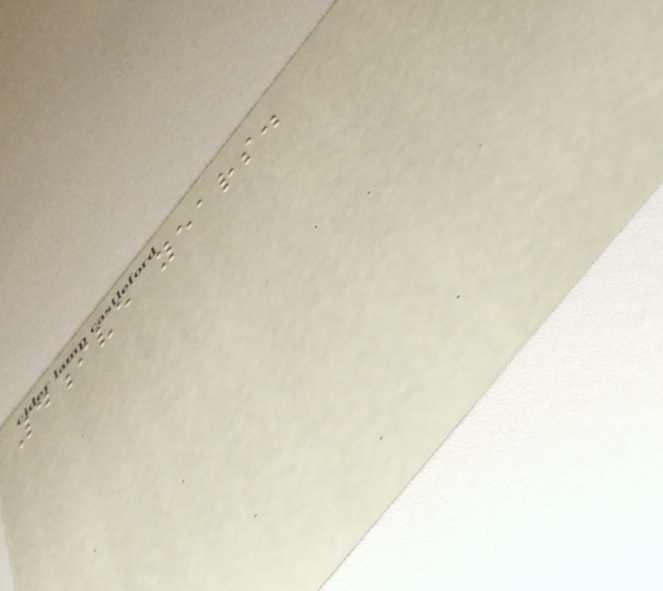4ive years.
